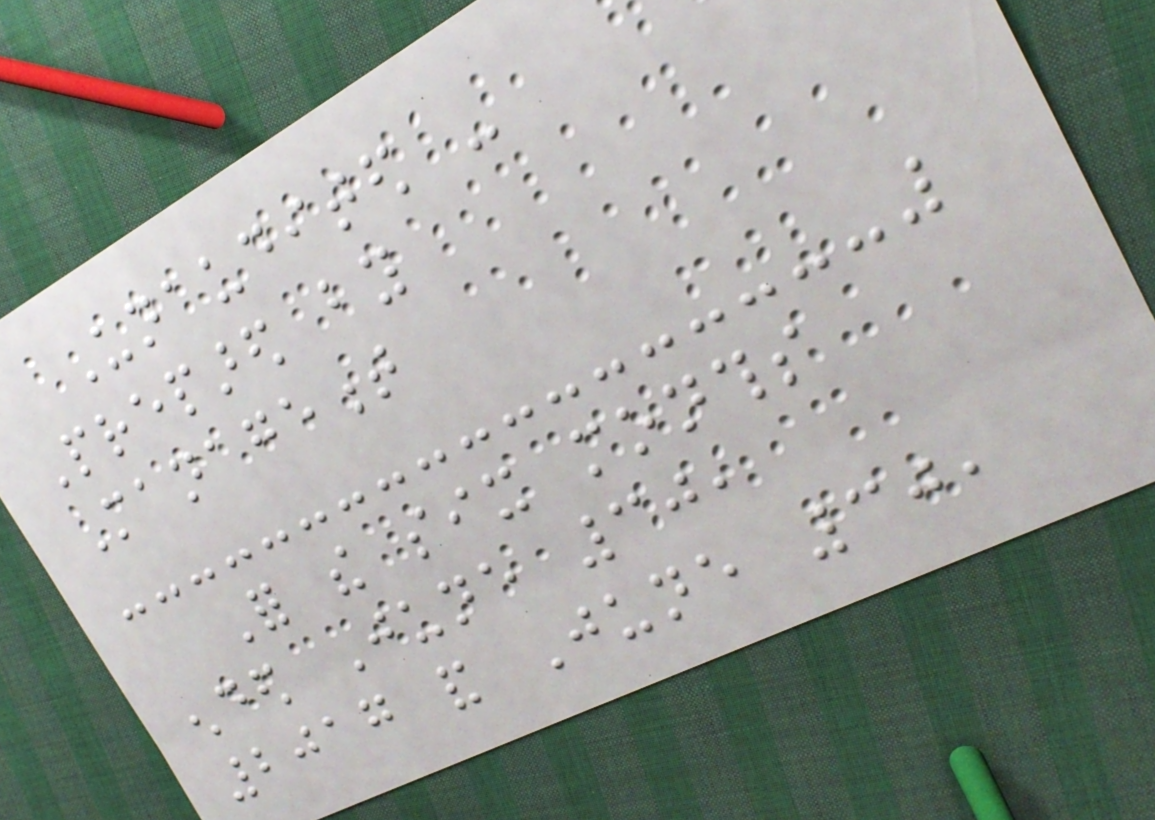Unaudited -
Prepared by
Management
For the six months
ended June 30,
2017 and June 30,
